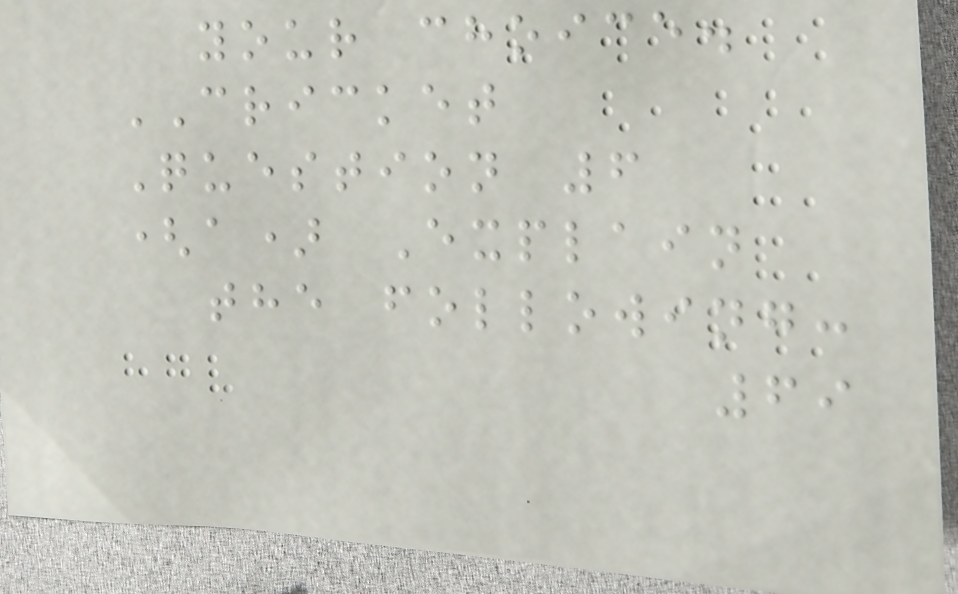your choice.
CRICKET
Question 6
(a) Explain
the following:
69
